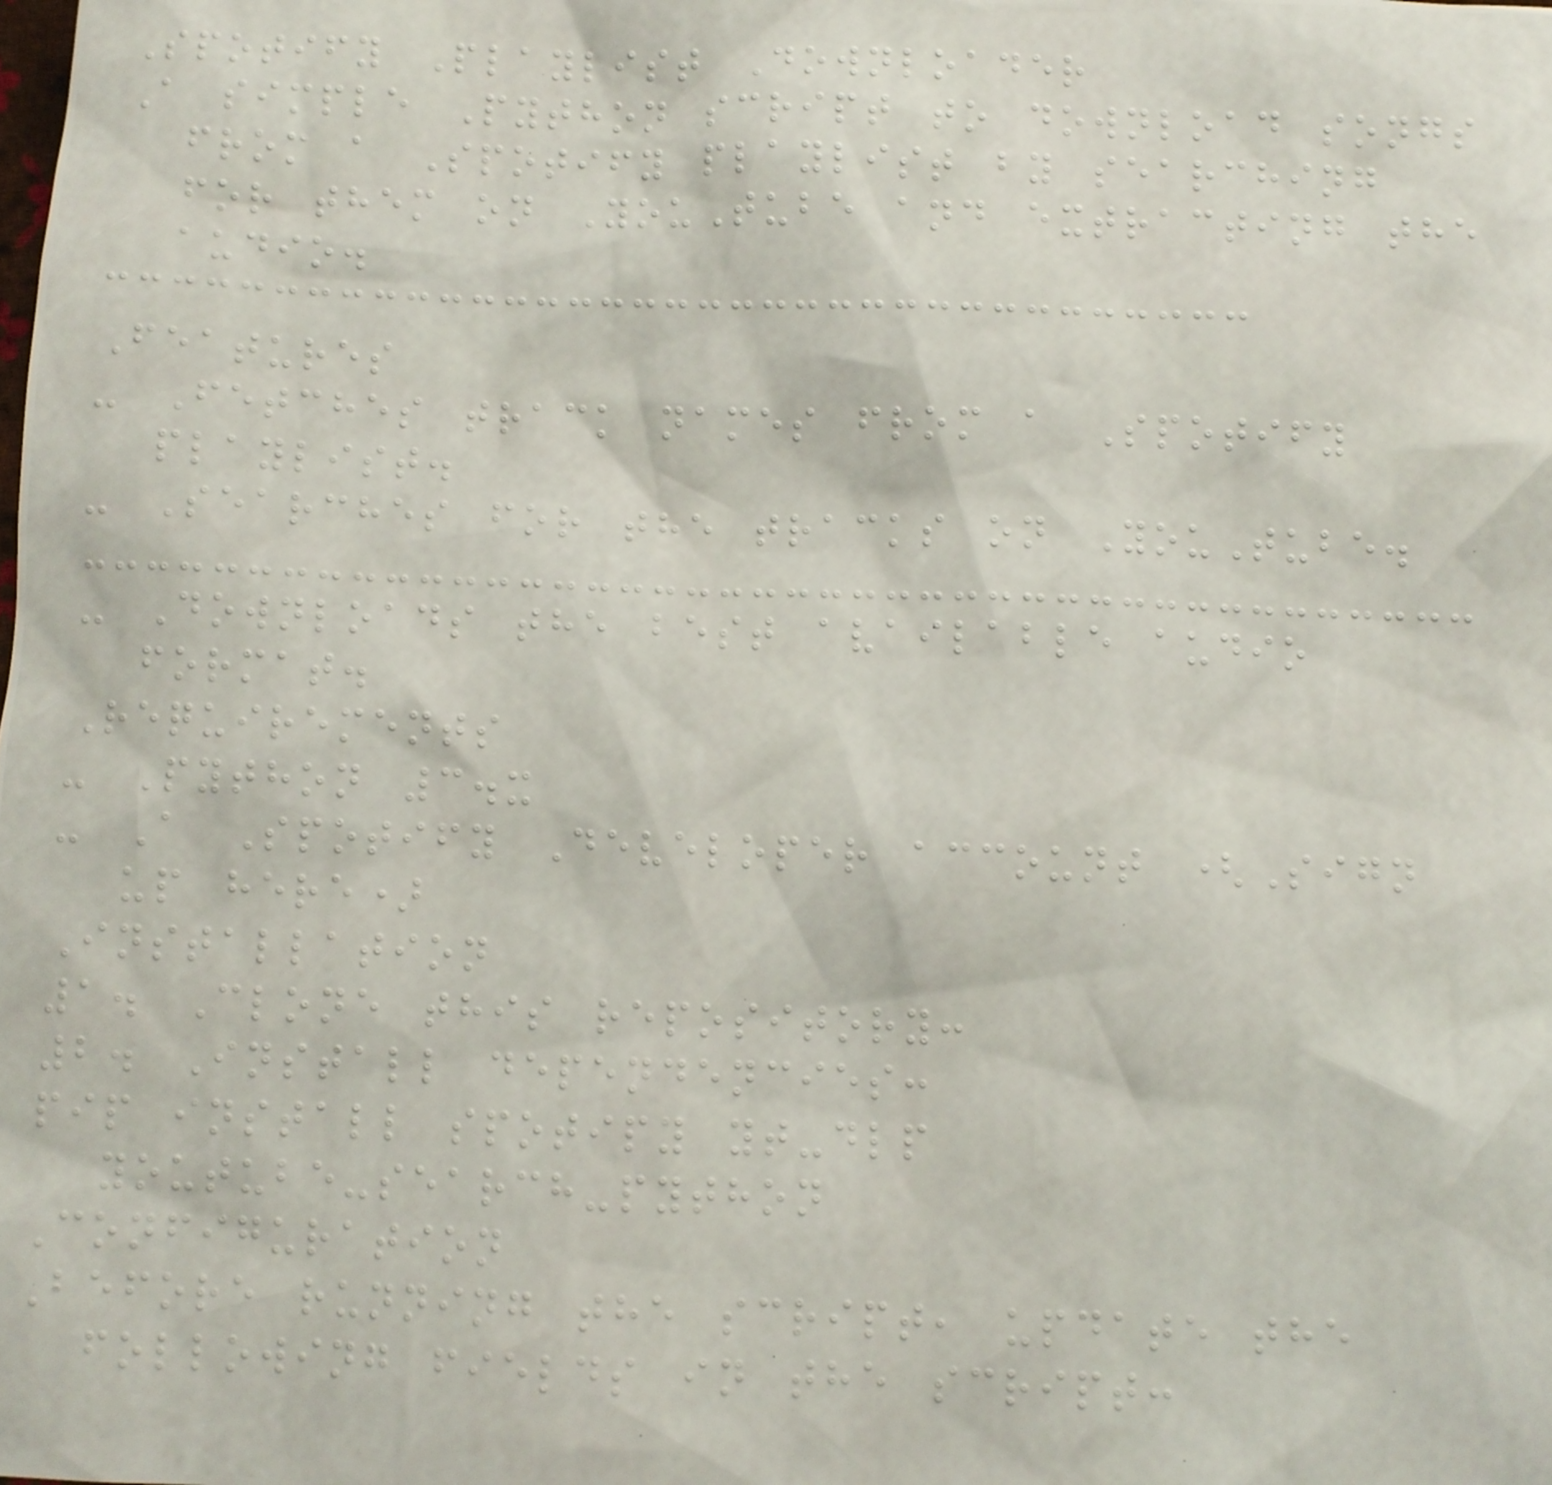Spotify Playlist Downloader
A simple Python script to download songs
from a Spotify playlist by searching
for them on YouTube and extracting the
audio.
Features
- Fetches track names from a Spotify
playlist.
- Searches for the tracks on YouTube.
- Downloads the best available audio
format.
Requirements
- Python 3.x
- A Spotify Developer account (Sign
up here)
Installation
1. Clone this repository:
2. Install dependencies:
pip install spotipy yt-dlp
youtube-search-python
Configuration
Before running the script, update the
following fields in the script:
